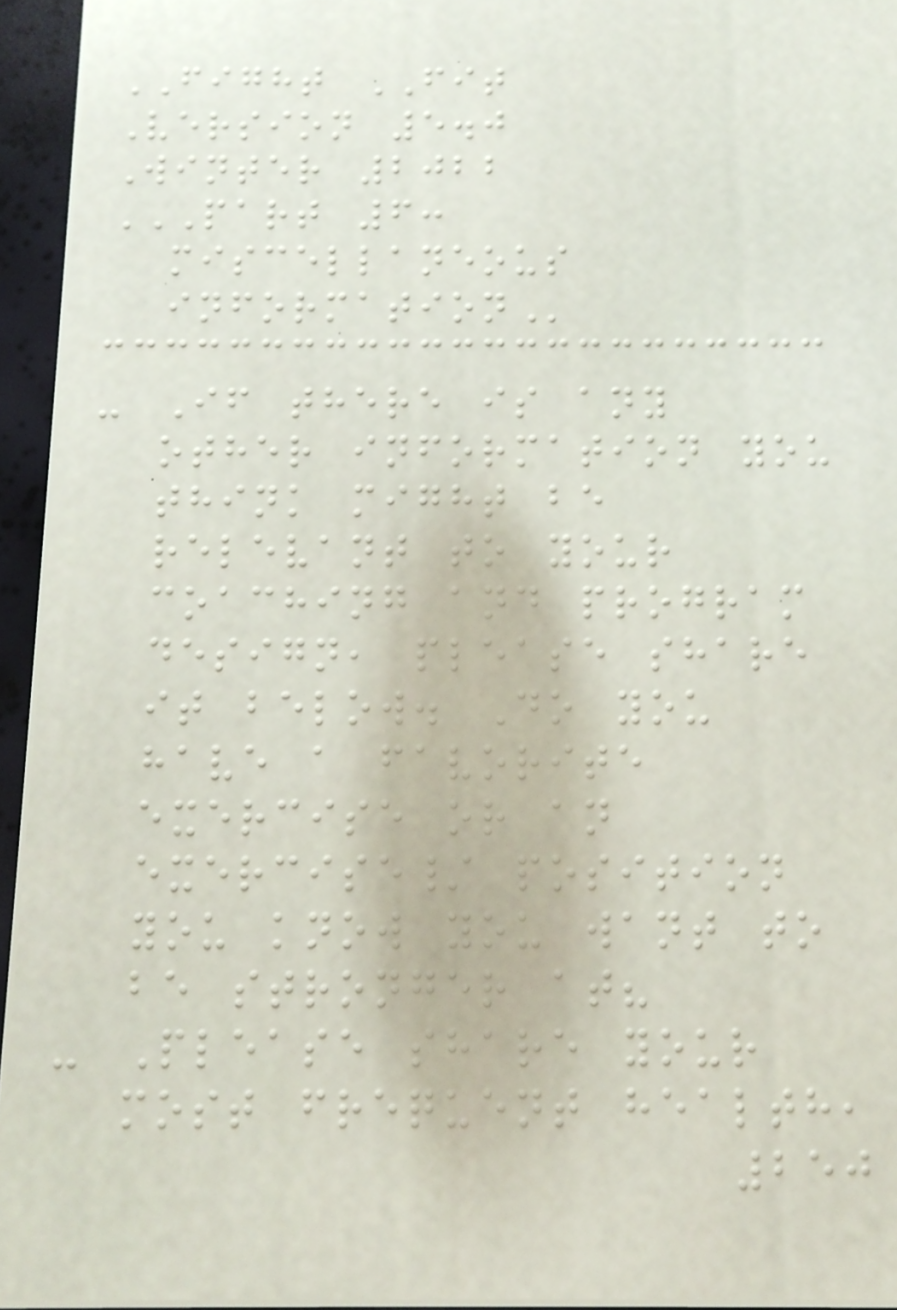FIGHT FIT
Version 5.0
Winter 2022
PART 6:
MISCELLANEOUS
INFORMATION
- If there is any
other information you
think might be
relevant to your
coaching and program
design, please share
it below. Do you
have a favorite
exercise or an
exercise/ position
you know you want to
be stronger at?
- Please share your
most frequent health,
250
